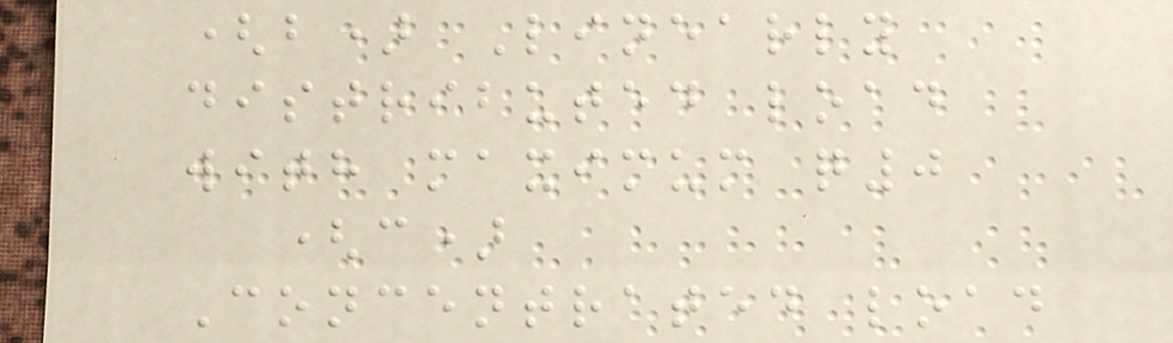(b) Linearly
distributed load
with maximum q0
(c)
Concentrated load
